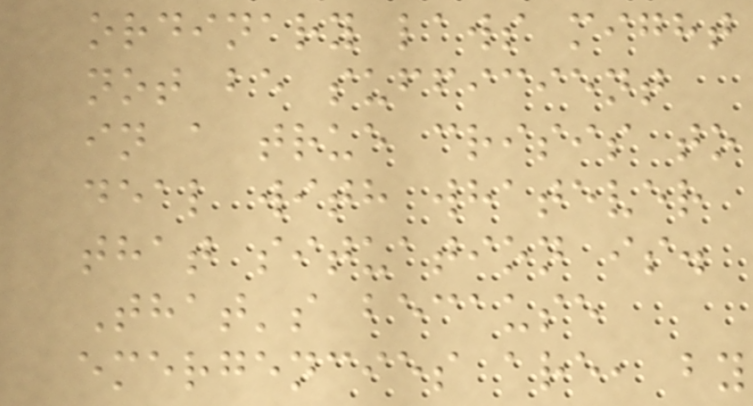ordinary laws might
not be sufficient
in a true crisis to
deal with whatever
that situation is.
That's because
emergencies are, by
